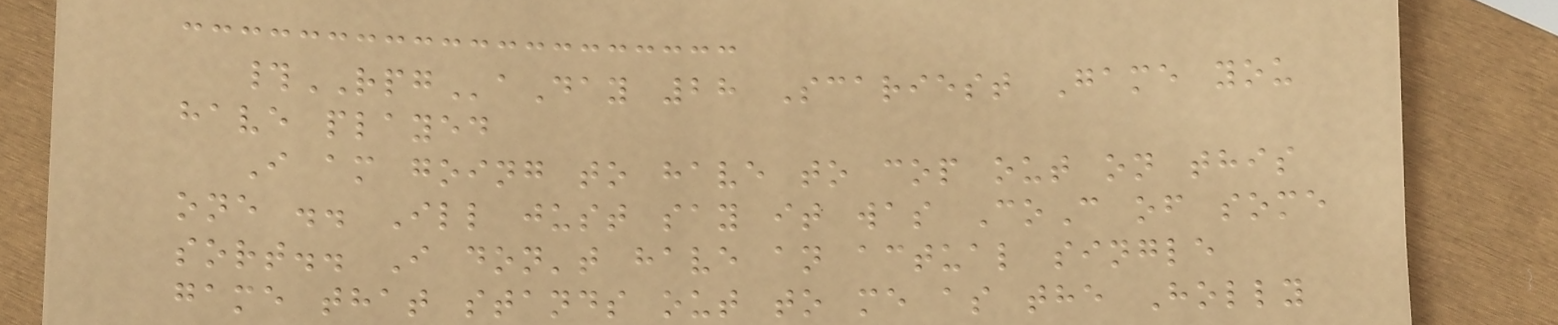#RPGaDay 28 Scariest Game you
have played
I am going to have to cop out on this
one .. Ill just say it was CoC of some
sort.. I don't have an actual single
game that stands out to me as the Holly
